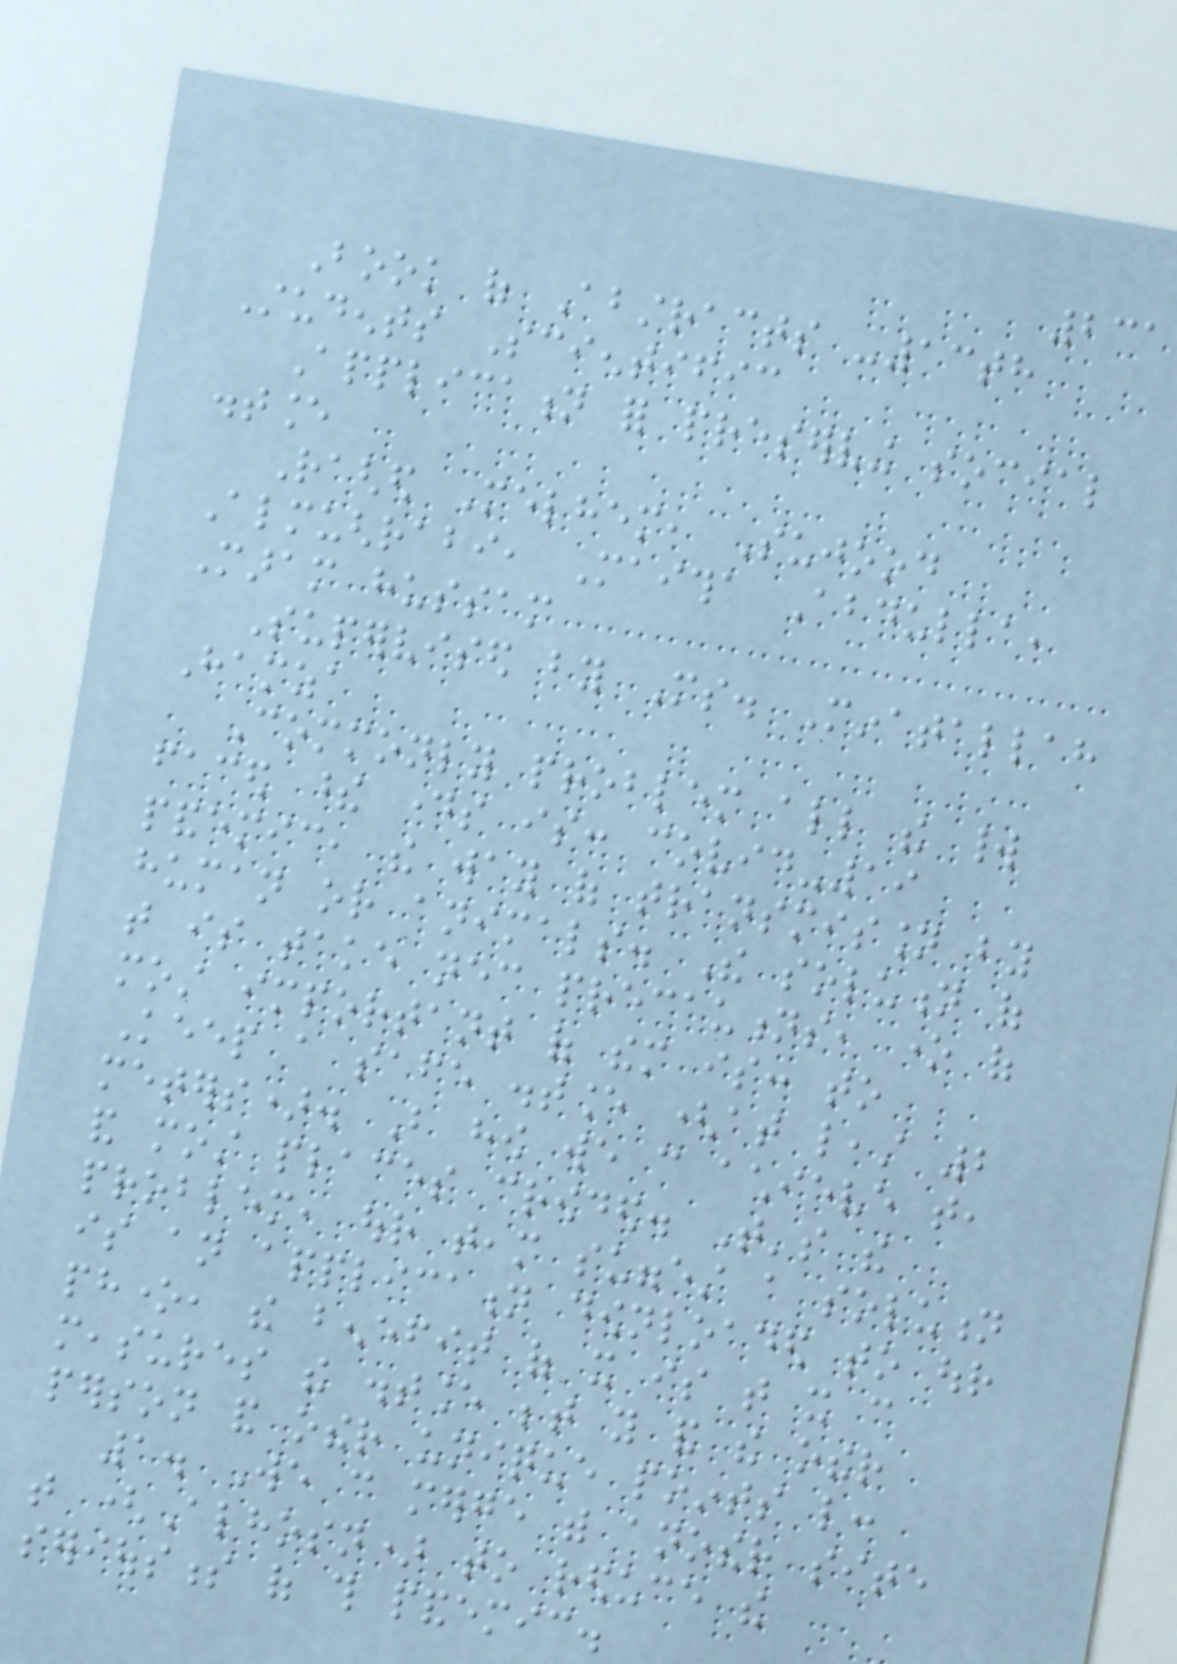231
Book of Abstracts -13th
Students Scientific
Application for preserving social
distance
Raghed Melhem, Sujood
Almughrabi, Maitha Abdulla,
Maram hussam
Supervised by Ms. Minatallah
Hamza
Commonly problem all the world
faced these days is: covid-19
pandemic, the way of transmission by
human or animals. The solution of
that is take necessary precautions, one of
most important of them is: to
Keep a safe distance (at least 2
meters). But how we can achieve that,
and most places crowded. That's the
problem, our team suggest a solution
is an application downloaded to our
phone, the benefit of it is that it can
measures the distance between you and the other
person and other unique points like:
1. We can merge with another site
that (Alhosn) to reduce the
seriousness of this pandemic.
